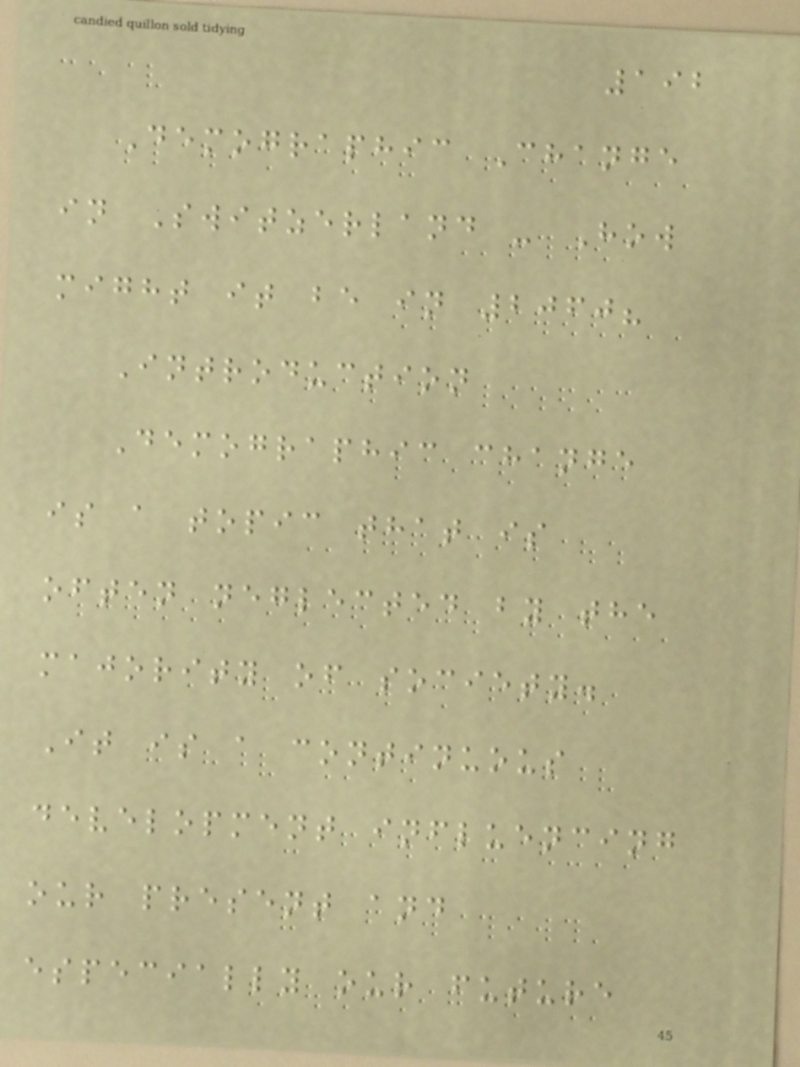192
Demographic Change
in Switzerland - How
might it be in 2060?
Introduction
Demographic change
is a topic that is
often neglected by the
majority of society.
It is a continuous
development influencing
our present and
especially our future
